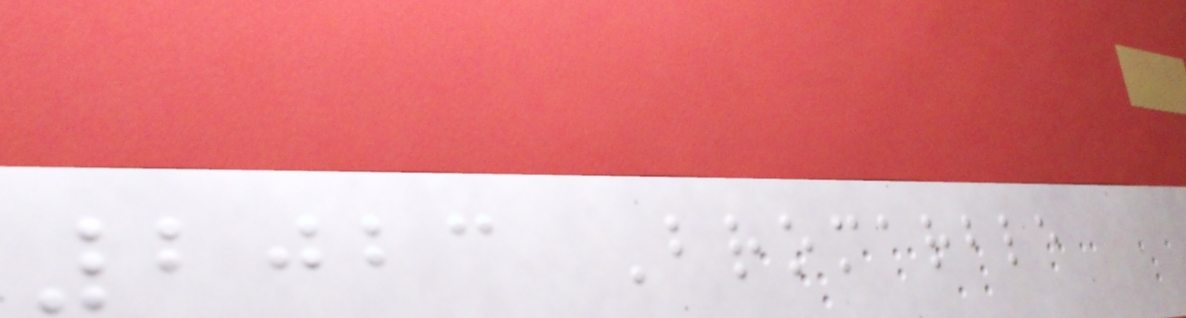2023 Bromarble
